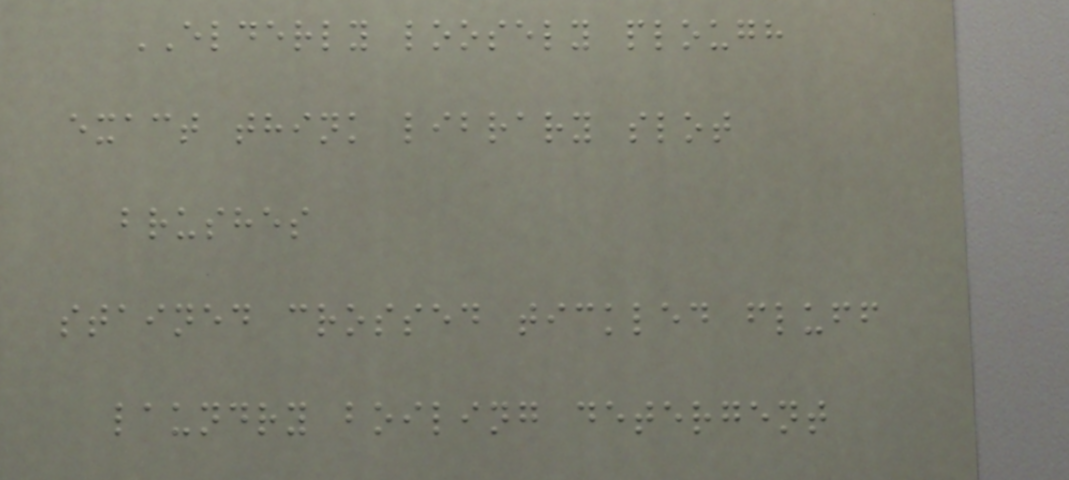ELDERLY loosely plough
exact think library slot
brushes
stained crossed tickled fluff
laundry boiling detergent
